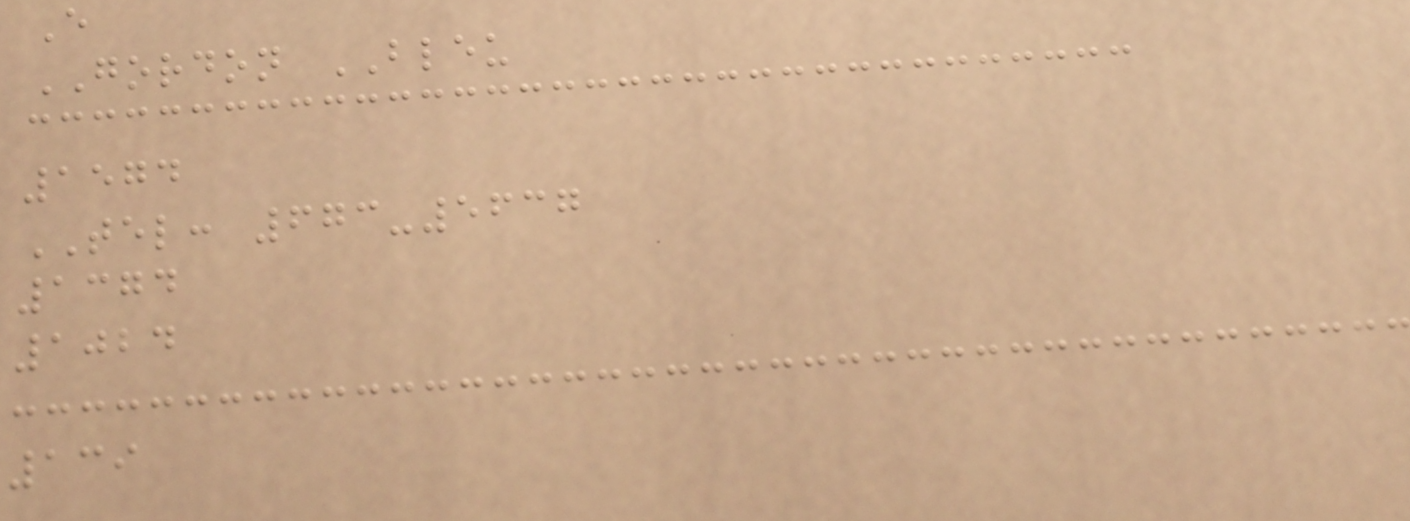E
GORDON BLEU
1574
TEL: 673-5637
1374
1024
139
